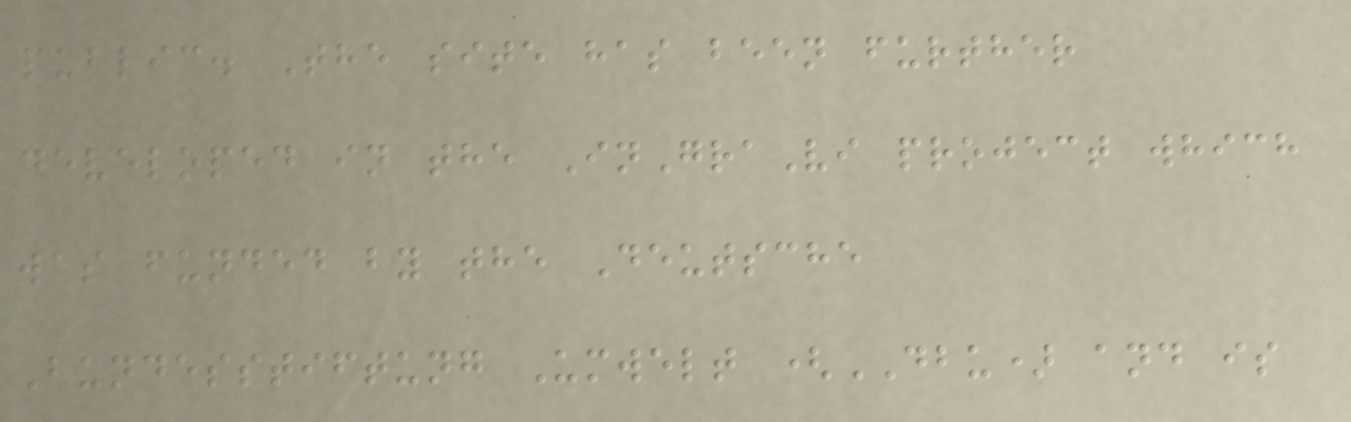public. The site has been further
developed in the InGraVi project which
was funded by the Deutsche
Bundesstiftung Umwelt (DBU) and is
